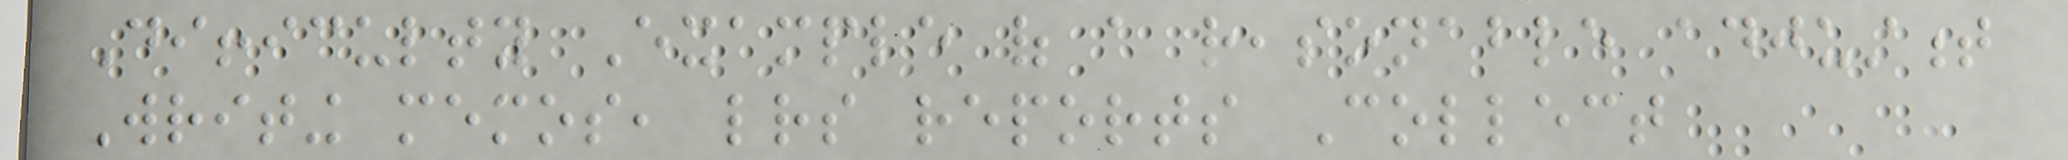Difficulty Example of a reasonable adjustment
Writing memos, letters reports Collect
